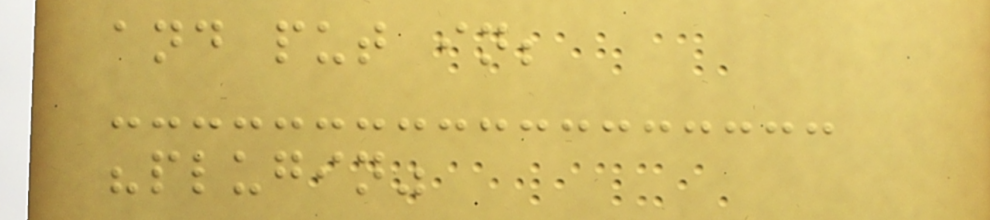and put in;
"plugin"
